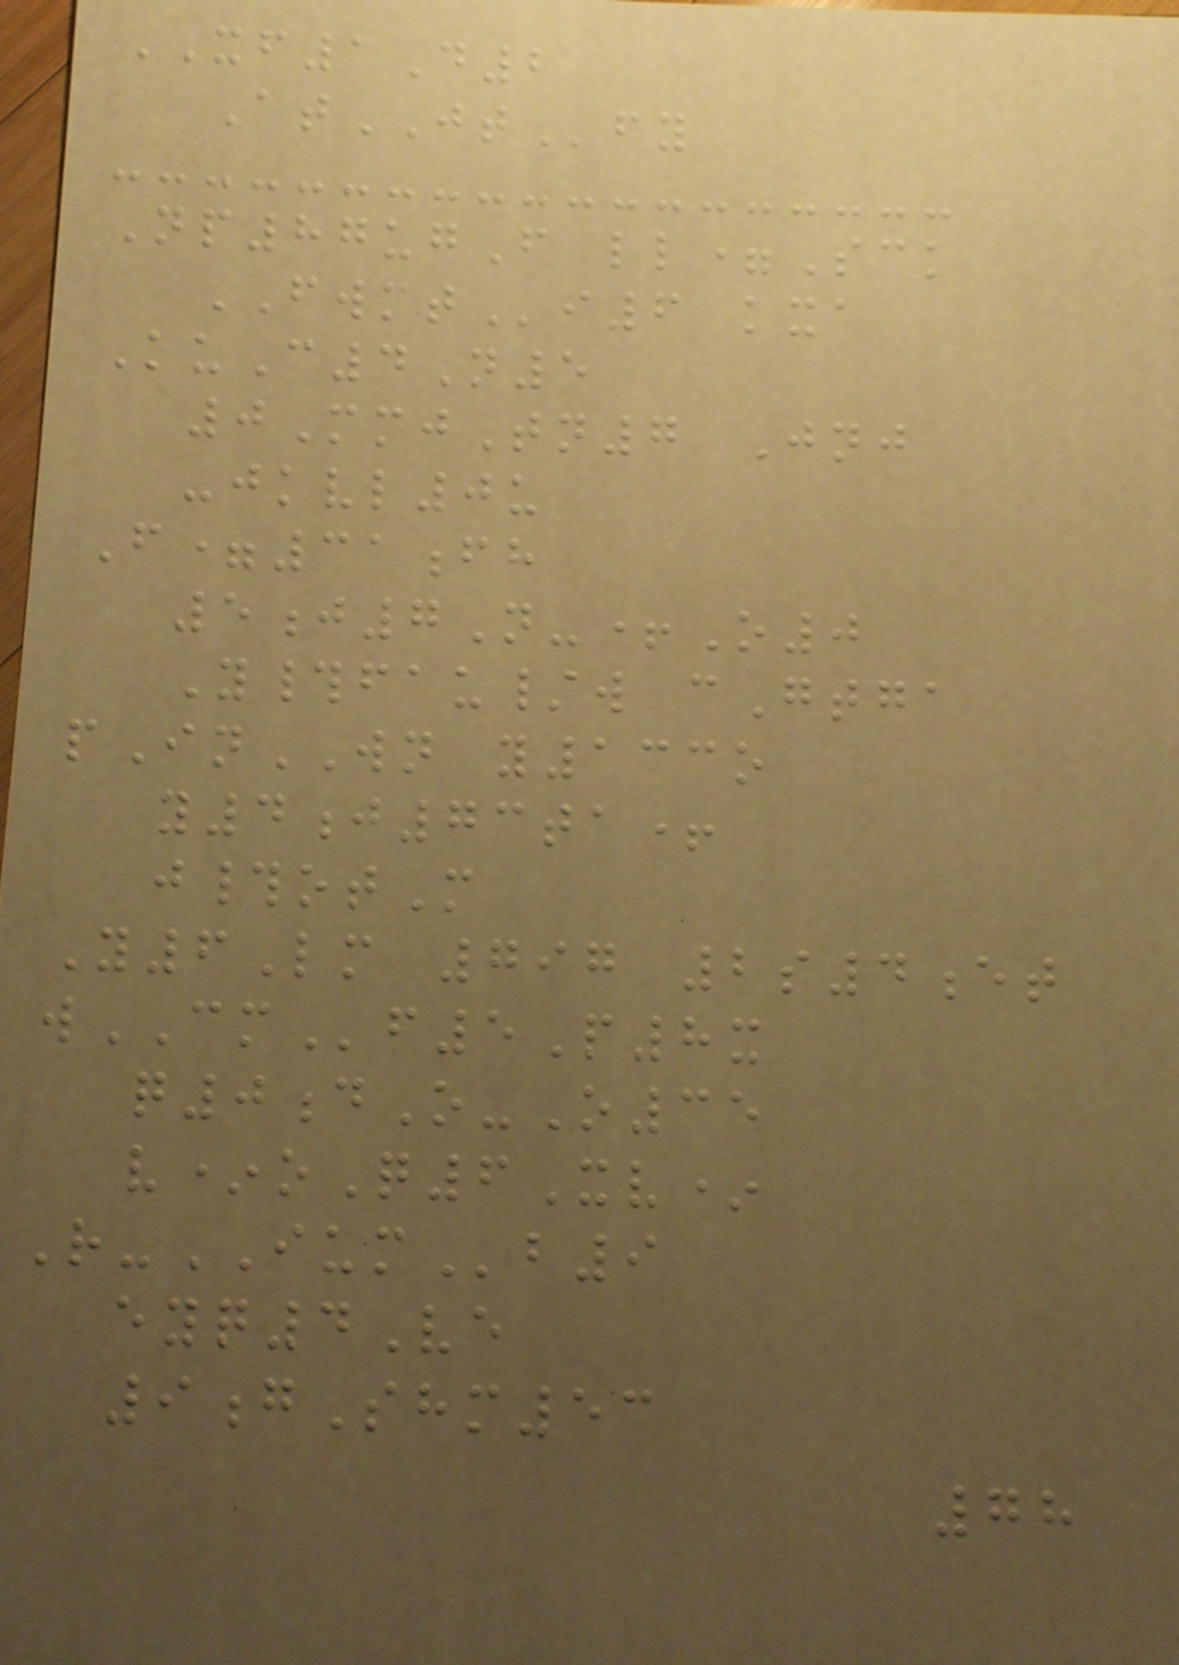XF1D2
AtJTfy
Np87ugF ll=Sck
FWMTi6 kxa
KuC4N5
0MmjTn7 Jnj
-jkvl0u
F=31fh
5j7N-+O0
Y#fau/w cGtga
pInWN y133o
y4j73ta+
j#otM
Y6Lm 797 2s4et
wCMf5P8x
q0dO-O35
v*oQ6Xv*
R-IUMb9
eyq4Ve
9gShm53
78
